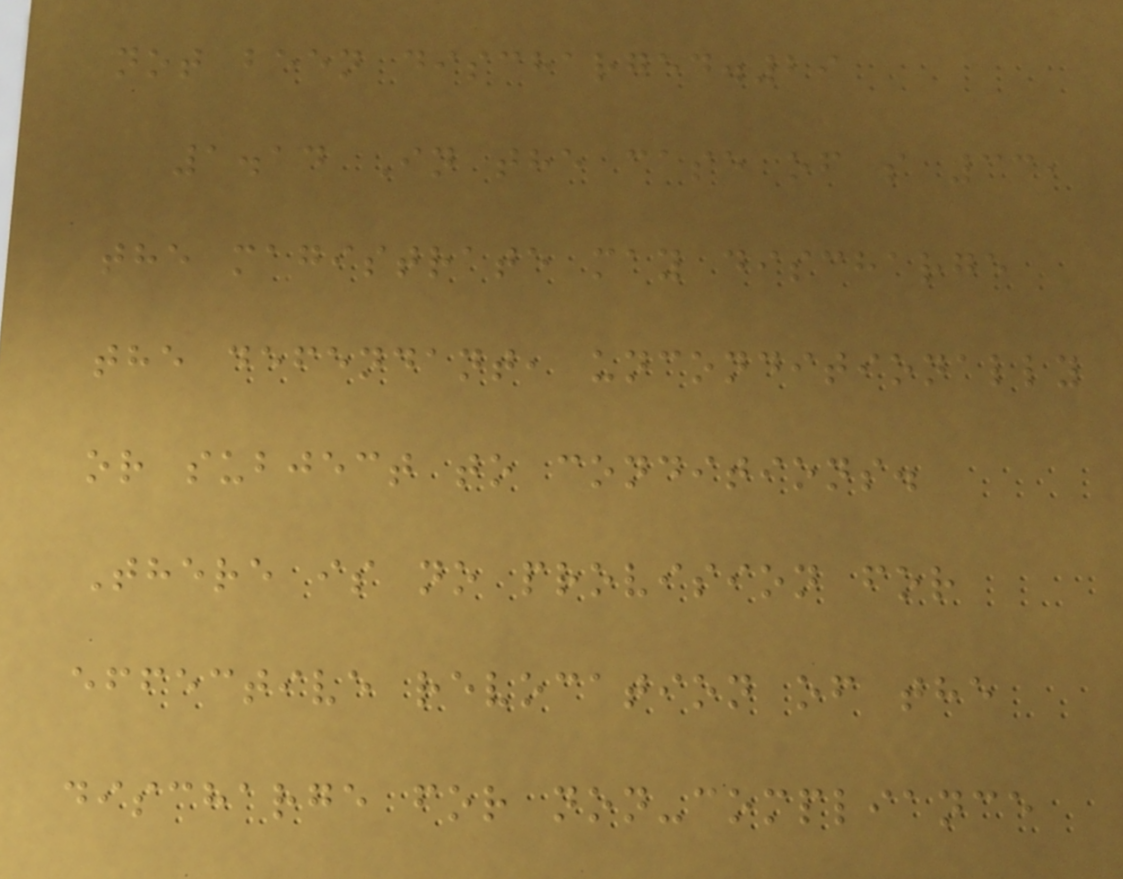not been discharged.29
1.14 In the case of s 33,
the magistrate may discharge
the defendant, unconditionally
or subject to conditions.
There is no provision for
effective revocation of the
discharge for non-compliance
